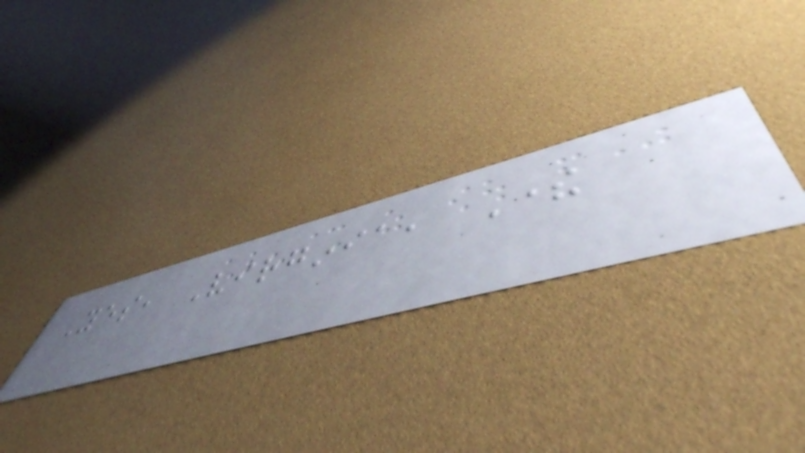Yes, Virginia, There
